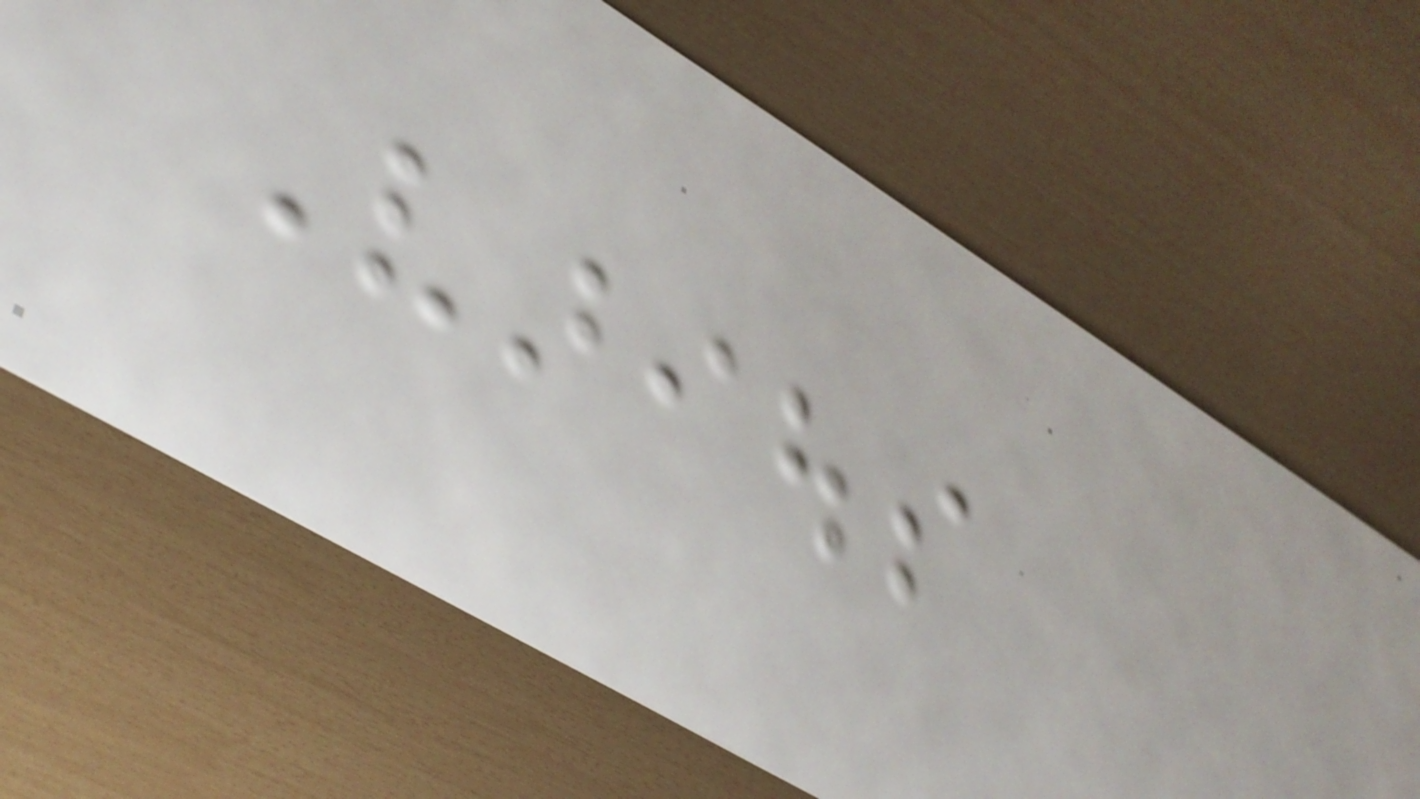Various
